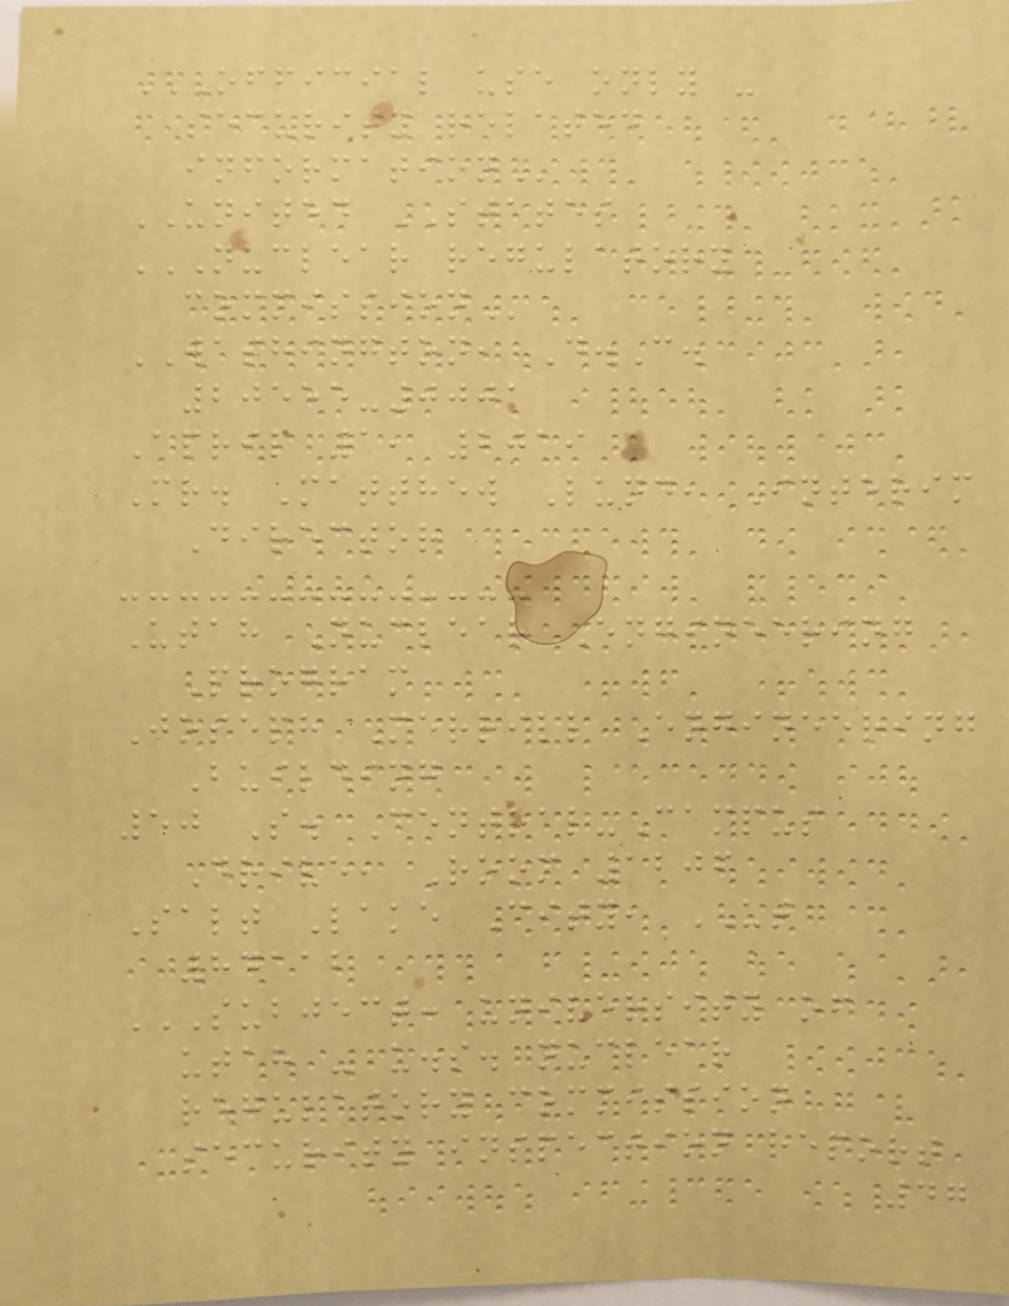OFFICIAL USE ONLY -
SECURITY RELATED
INFORMATION
UNITED STATES
NUCLEAR REGULATORY
COMMISSION
WASHINGTON, D.C.
20555-0001
April 1, 2019
Mr. Matthew Lund, Interim
Director
Utah Nuclear Engineering
Program
Joseph Merrill Engineering
Building
50 S. Central-Campus
Drive, Room 1206
Salt Lake City, UT
84112
SUBJECT: UNIVERSITY OF
UTAH - U.S. NUCLEAR
REGULATORY COMMISSION
SECURITY INSPECTION REPORT
47
